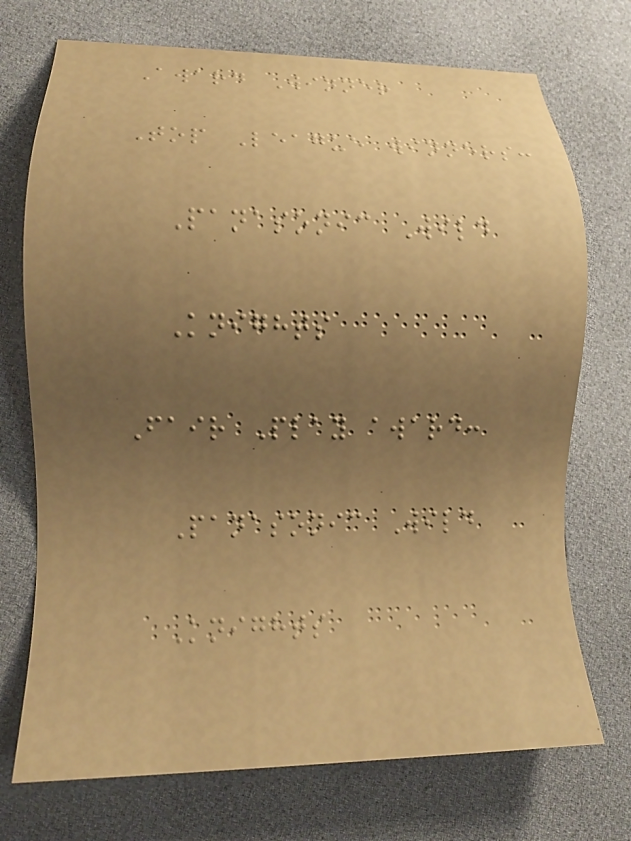Award Winner
Top League winners:
Panasonic Wild
Knights
Fair Play award:
Panasonic Wild
Knights
